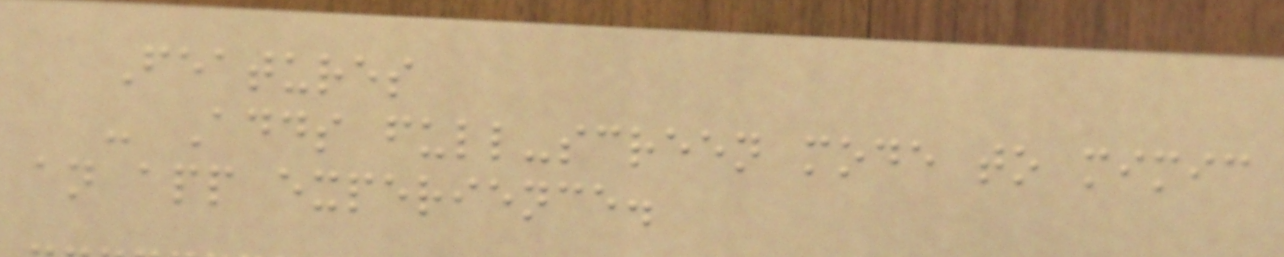Features
- Adds full-screen mode to mimic
an app experience.
